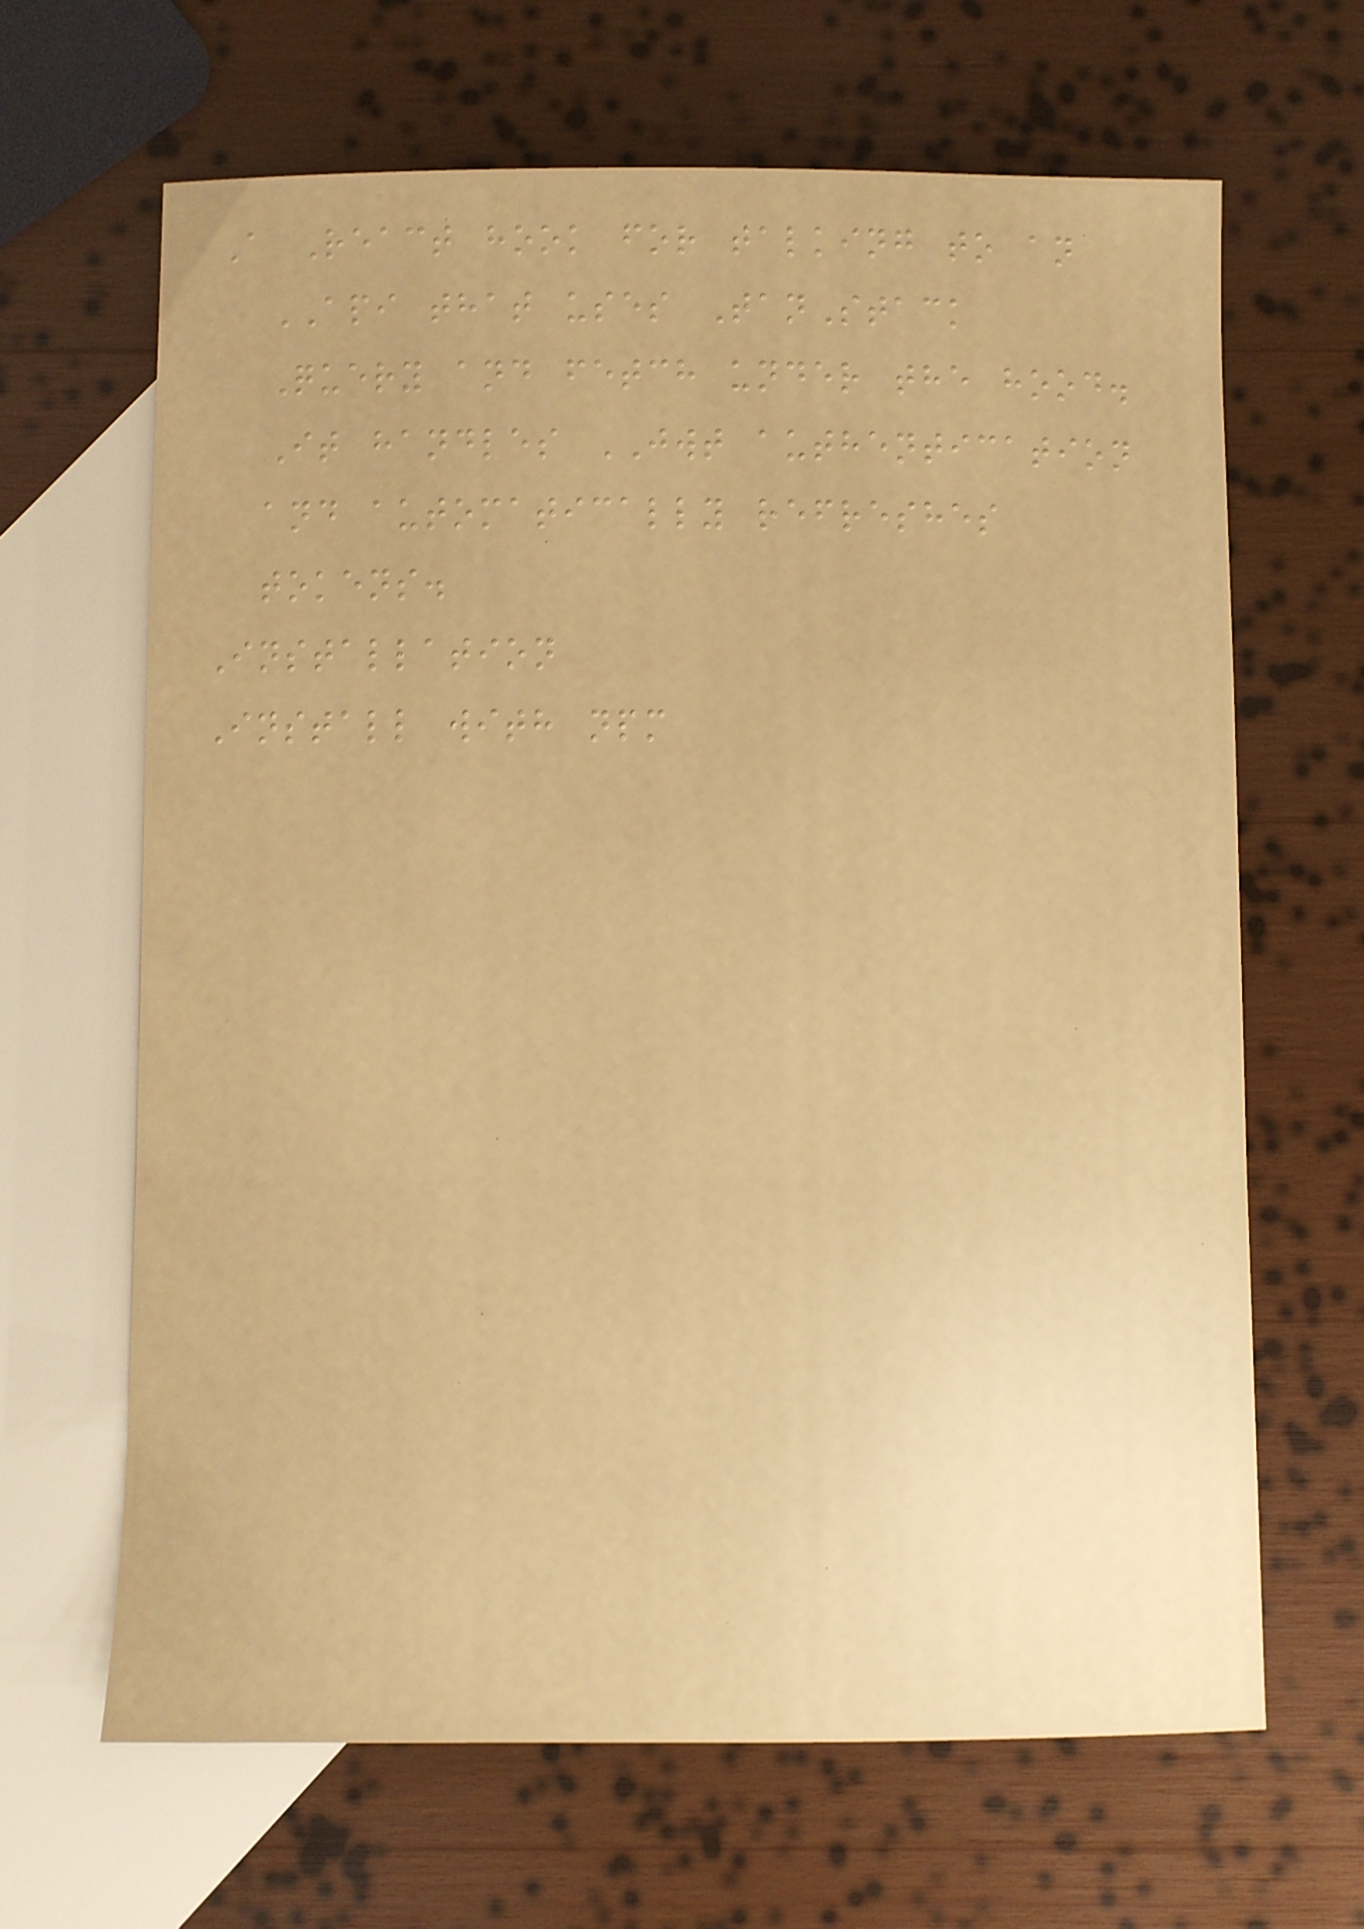A React hook for talking to an
API that uses TanStack
Query and fetch under the hood.
It handles JWT authentication
and automatically refreshes
tokens.
Installation
Install with npm
